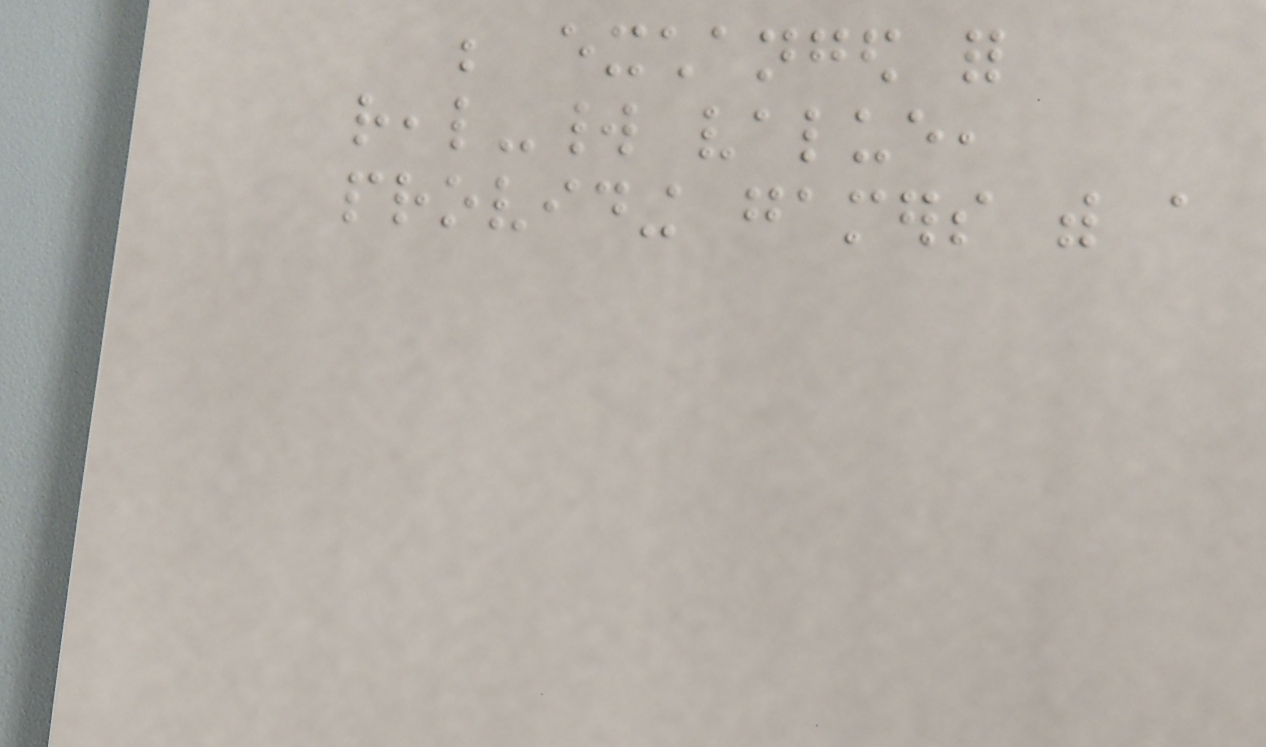be exchanged for
real-world value,
providing gamers with a
